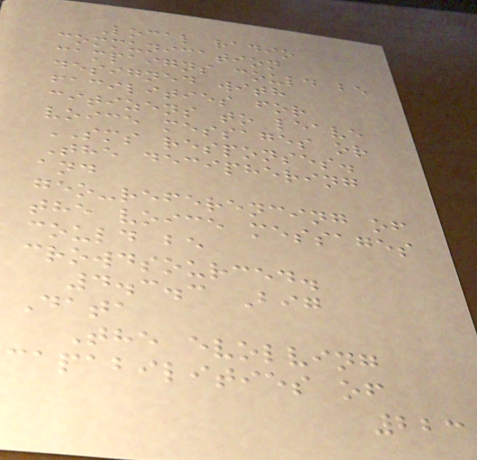Local radio
communication
campaigns could be
designed with
facilities for
citizens to leave
voice messages or
SMS responses.
The deciphering
and
geo-referencing of
the voice messages
could be
crowdsourced.
4.3.3 Big
Data
The evolving
capabilities of
223
